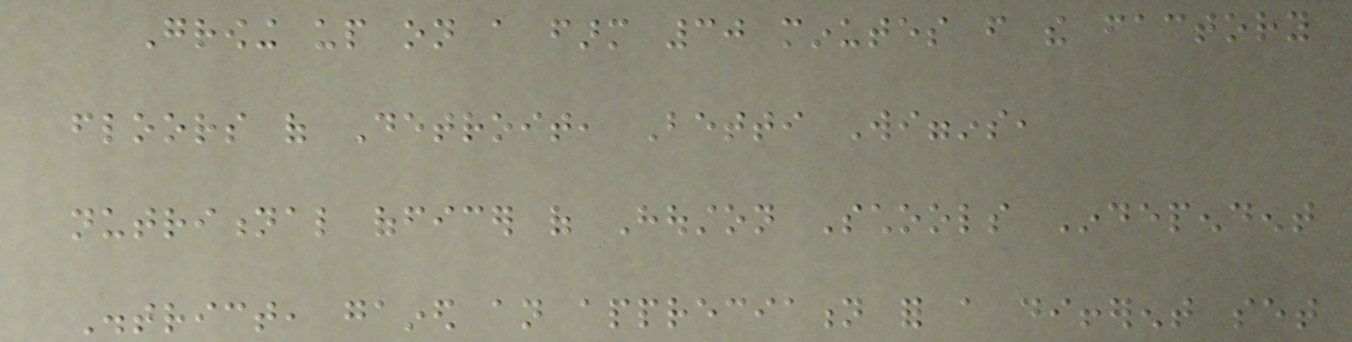Growing up on a farm 30 minutes from the factory
floors of Detroit, Betti Wiggins,
nutritional officer of Houston Schools Independent
District, gained an appreciation for a different set
